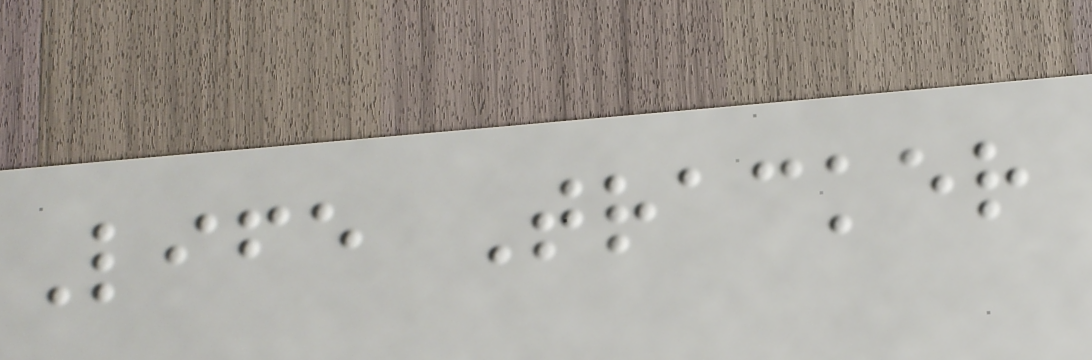Life Tracker
